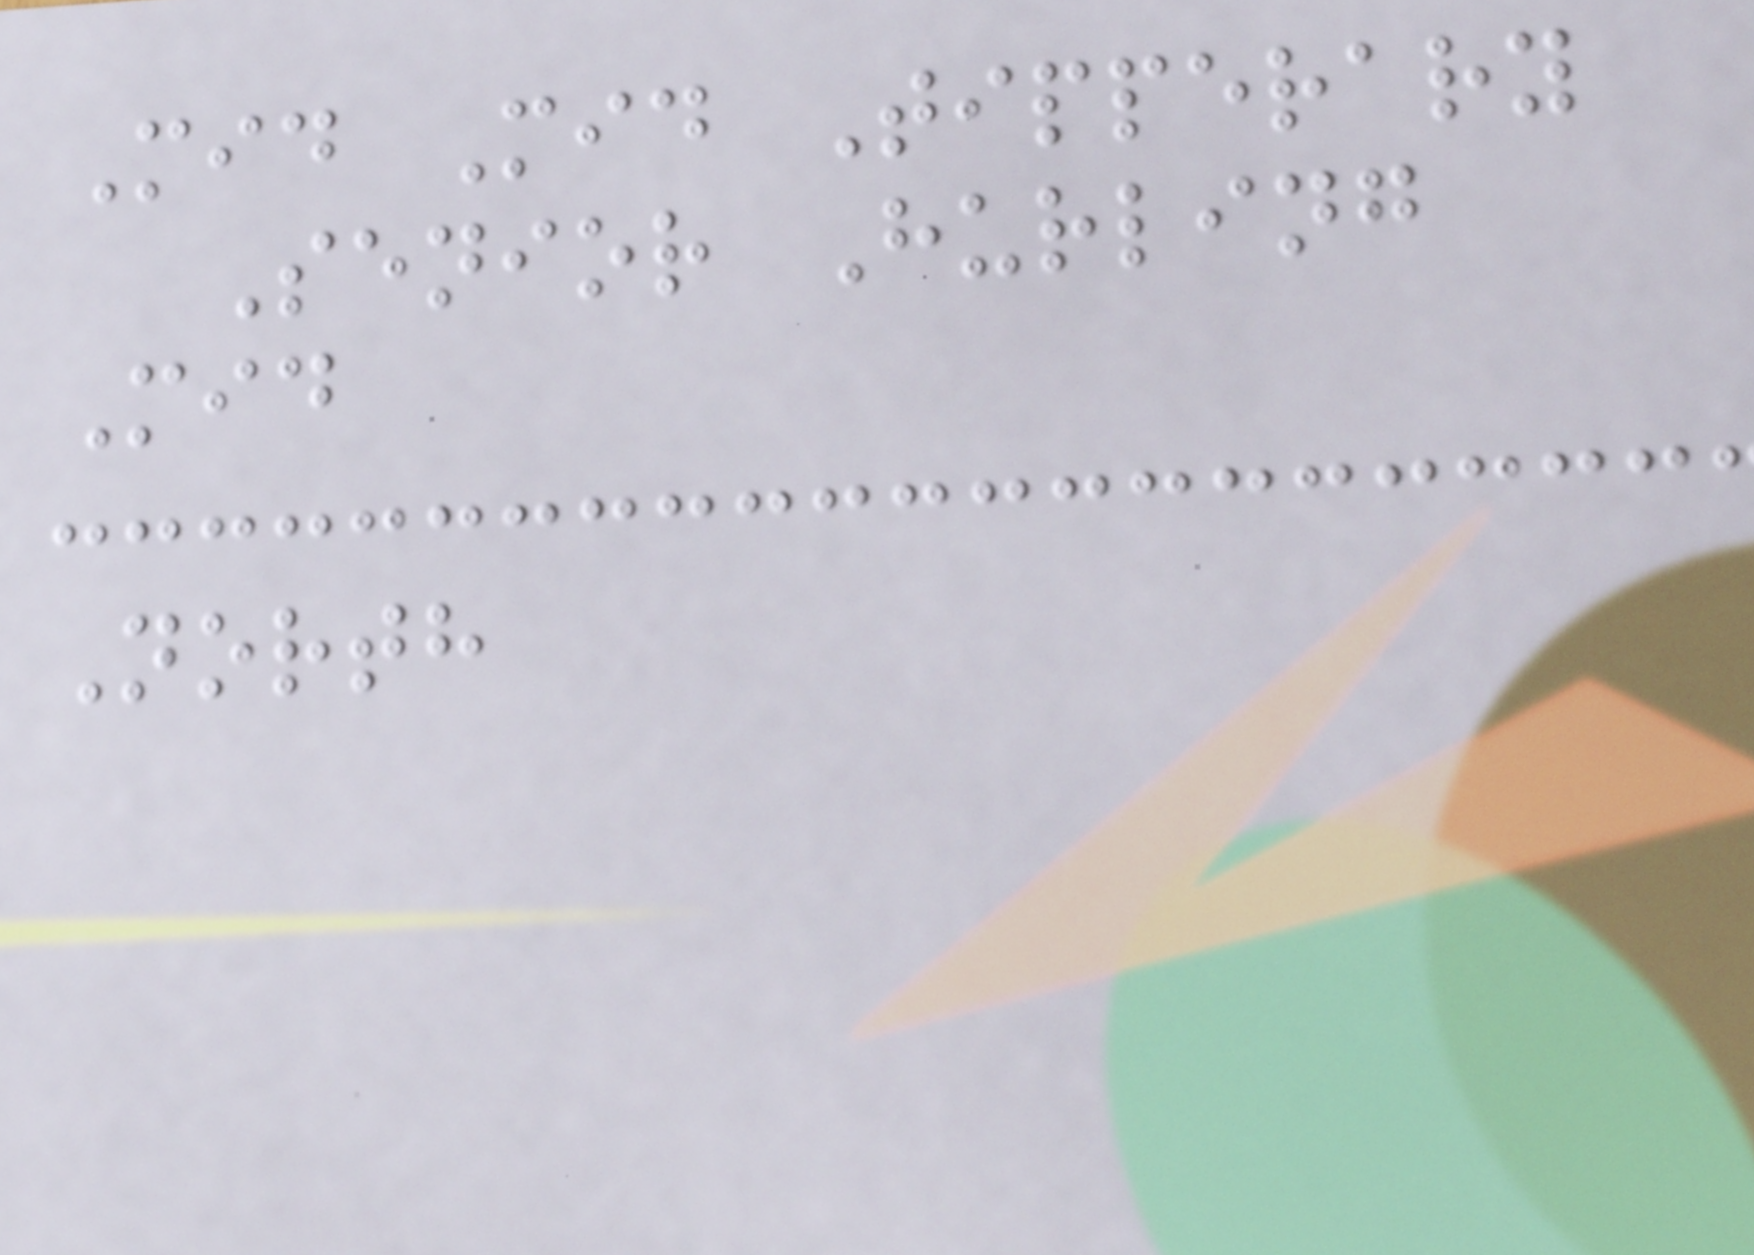Mid Mid Tipperary
Senior Hurling
Mid
North
